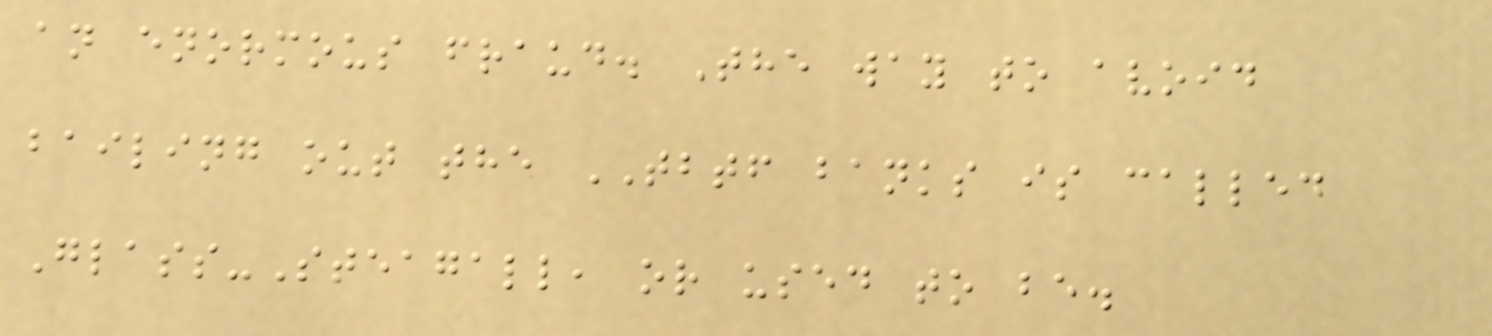an enormous fraud. The way to avoid
bailing out the TBTF banks is called
Glass-Steagall, or used to be.
